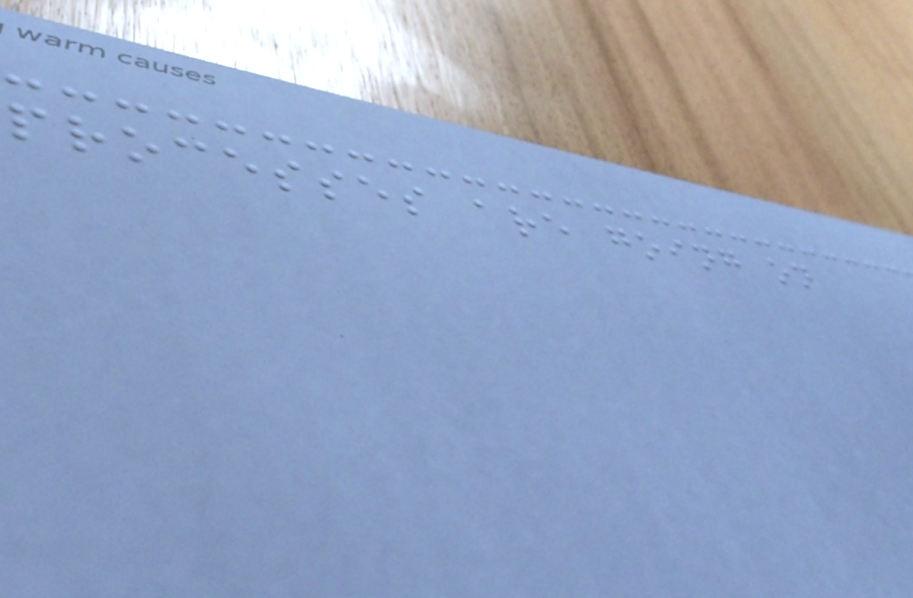processes are going on
